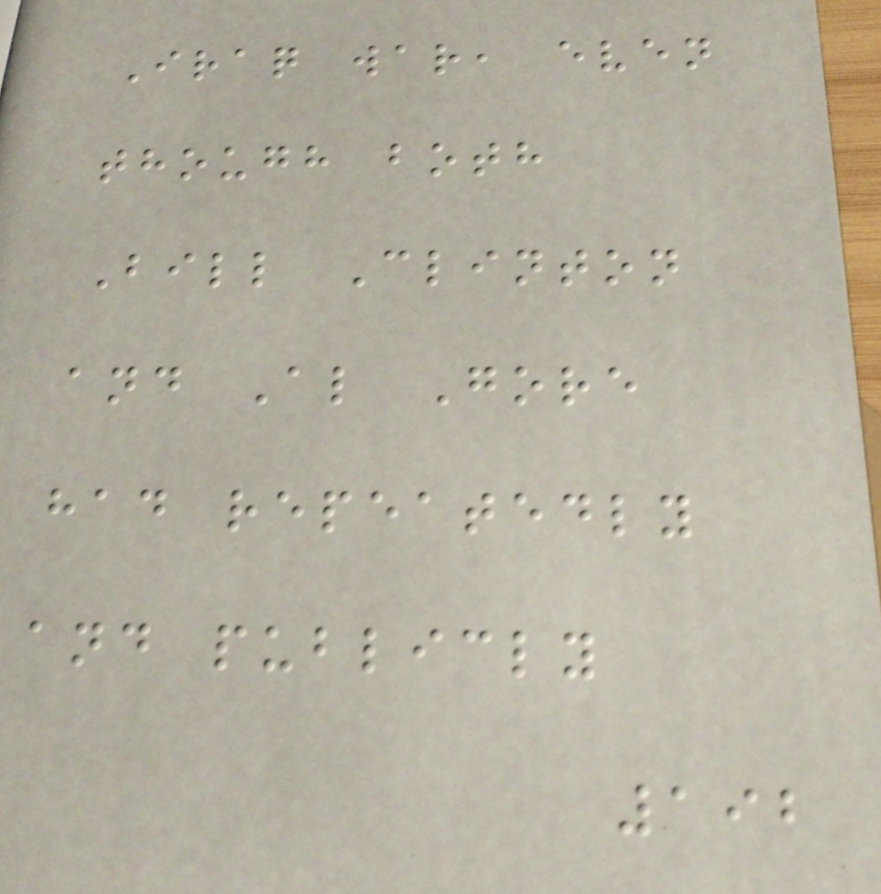Iraq war, even
though both
Bill Clinton
and Al Gore
had repeatedly
and publicly
192
